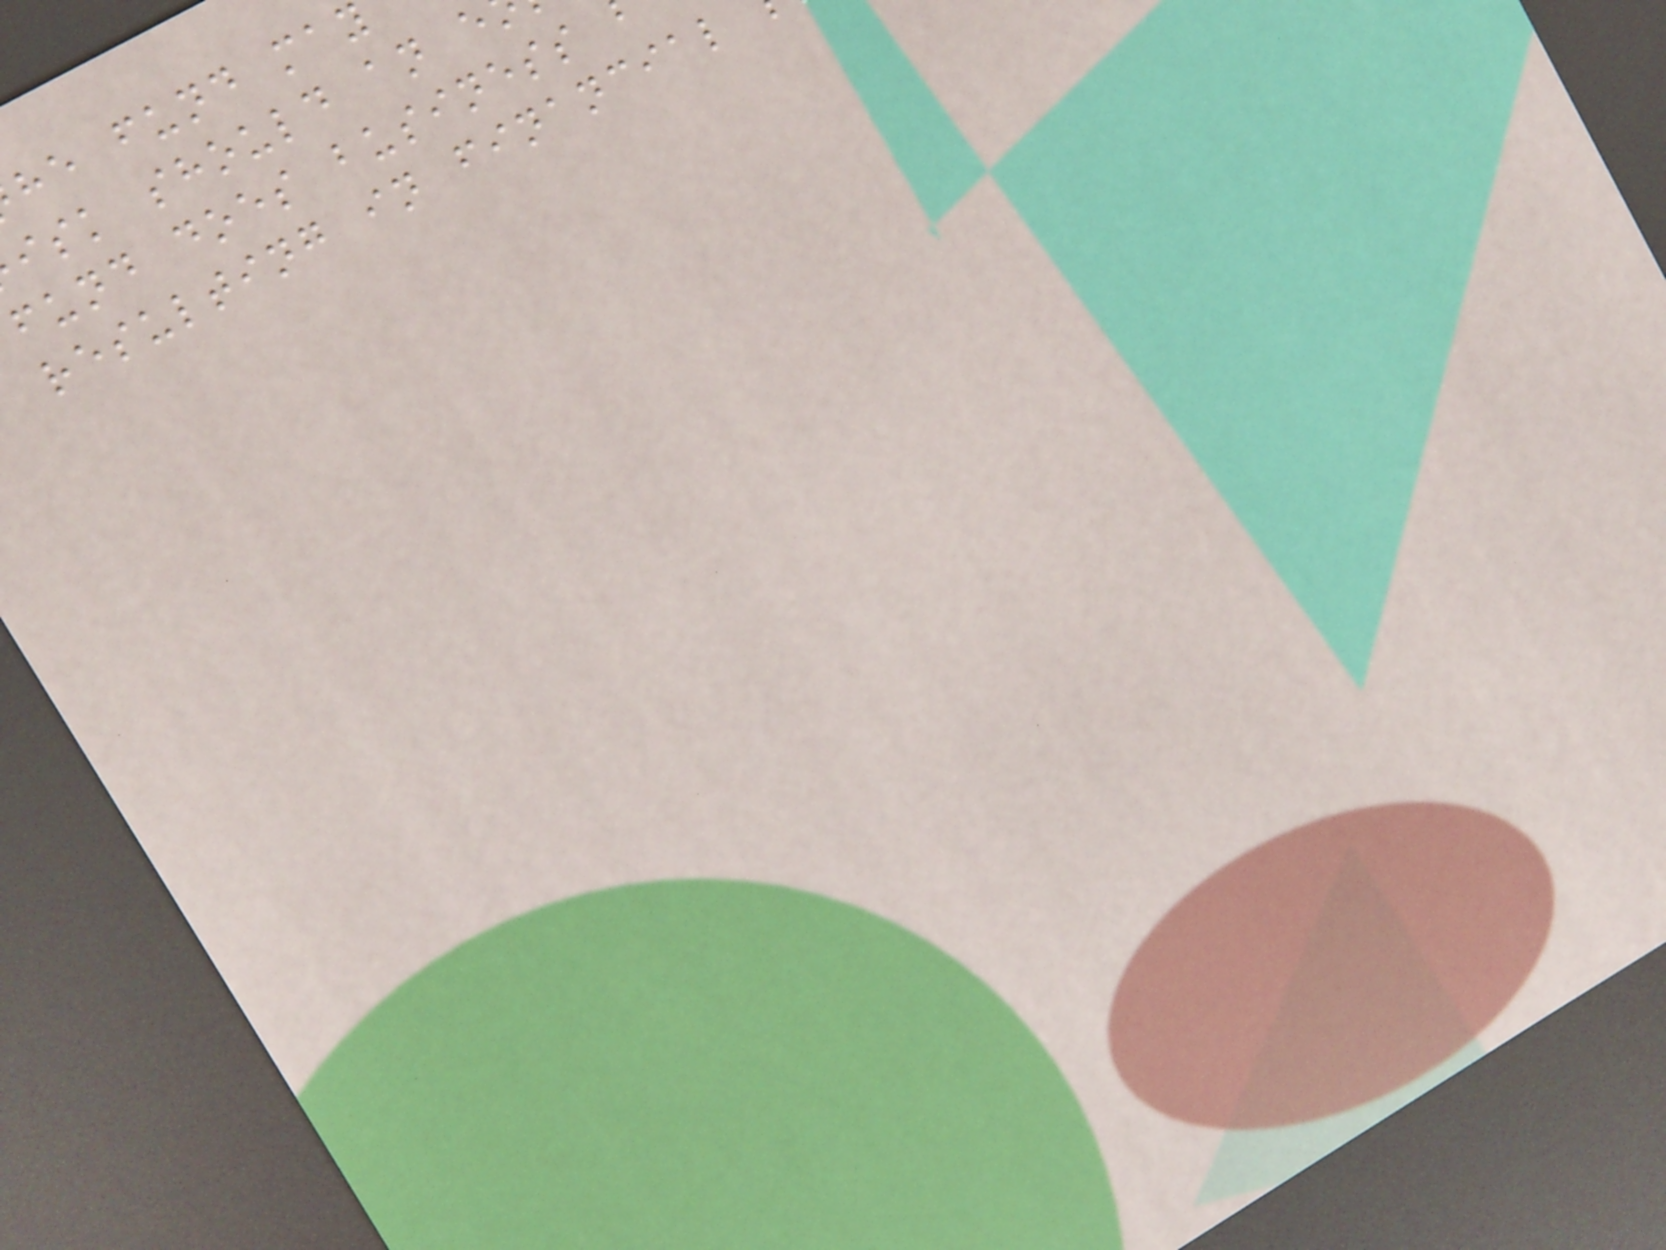he fund may
isk should an e
fund does business
resulting in financial
